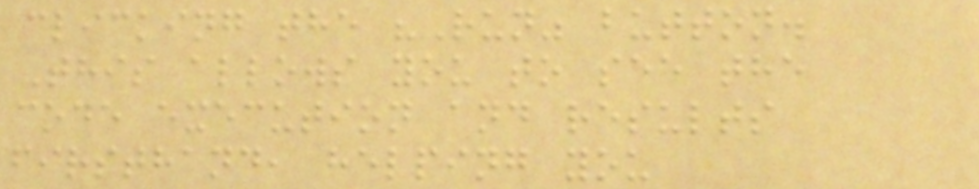clicking the "Run" button.
This allows you to see the
code execution and results
firsthand, helping you
